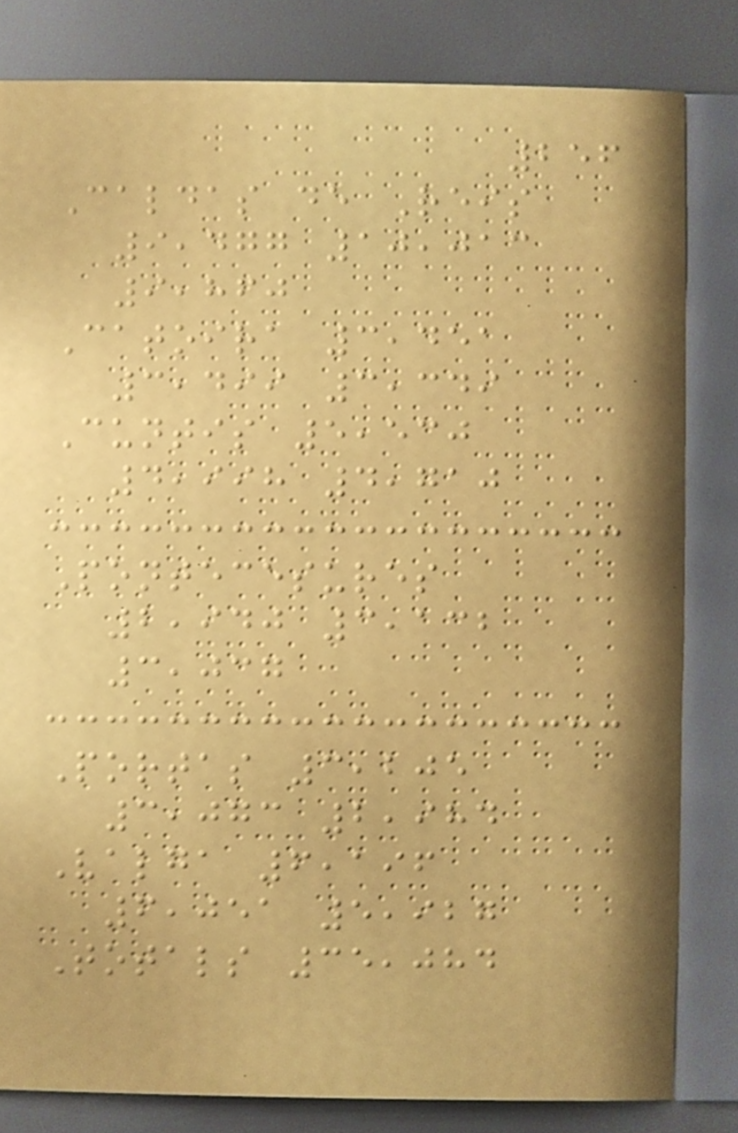256
Caldas de Reis
9,477 10,013
9,860
Catoira 3,451
3,499 3,349
Cuntis 5,530
4,998 4,710
Pontecesures
2,940 3,132
3,037
Portas 3,205
3,073 2,984
Valga 6,196
6,051 5,927
Totals 35,084
